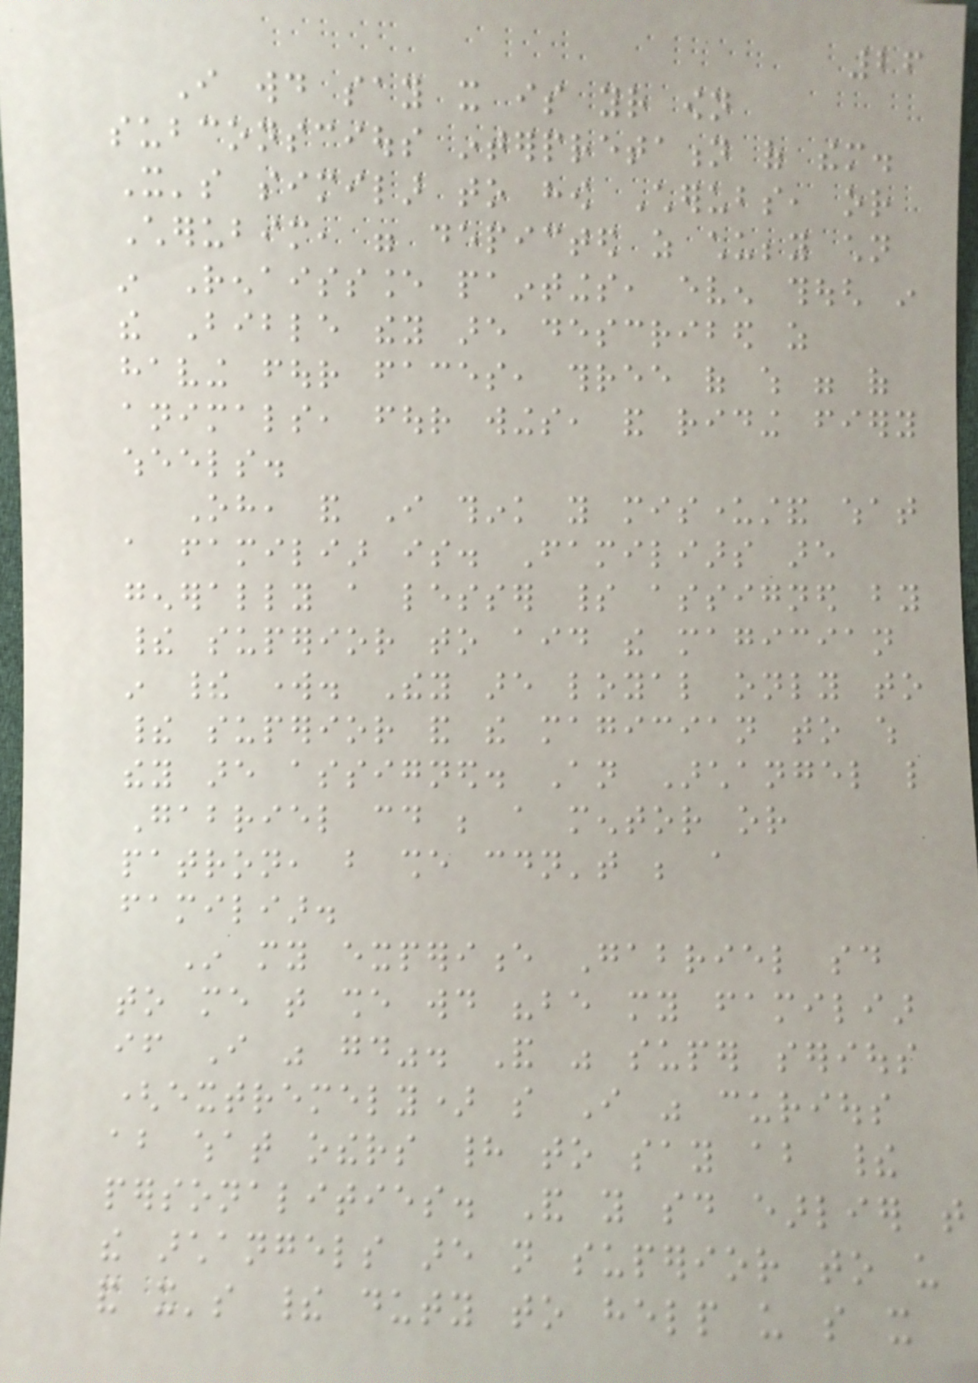26
I would say it is your own
subconscious interpretation of them.
It's similar to how Cherubs, or
Cherubim, were depicted as chubby children
in Renaissance paintings, even though in
the Bible they are described as
having four faces, three of which were of
animals, four wings, and riding fiery
wheels.
Oh, and I think you misunderstand what
a familiar is. Familiars are
generally a lesser spirit assigned by
their superior to aid the magician
in their work. They are loyal only to
their superior and the magician to which
they are assigned. An Archangel like
Gabriel could be a mentor or
patron, but she couldn't be a
familiar.
In my experience Gabriel said
to me that she would "be my familiar
if I was good". And was super serious
(extremely) so I was curious
about what others had to say about their
personalities. And you said earlier that
the archangels are not superior to us
and it's their duty to help us so it
